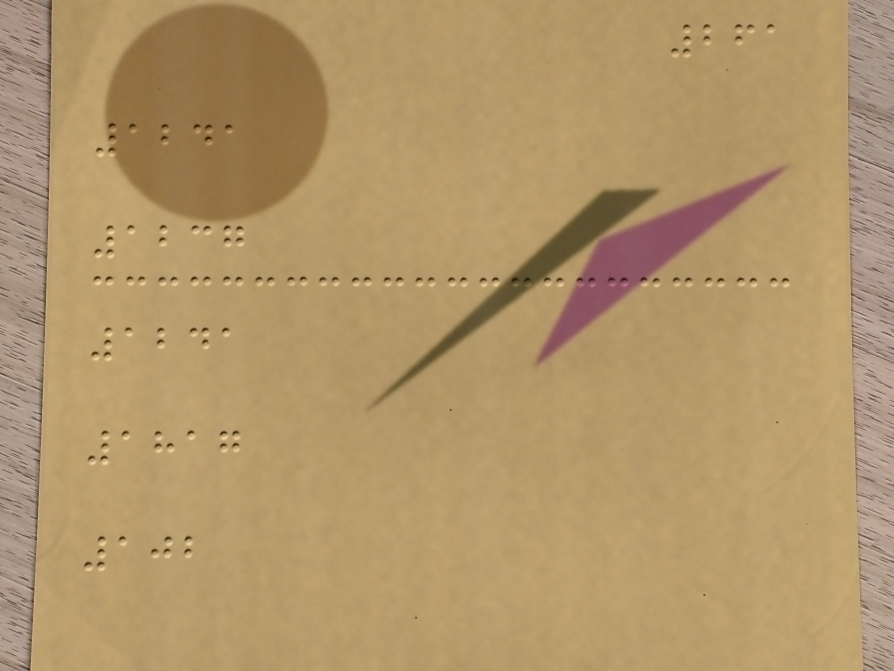261
1241
1237
1241
1817
102
